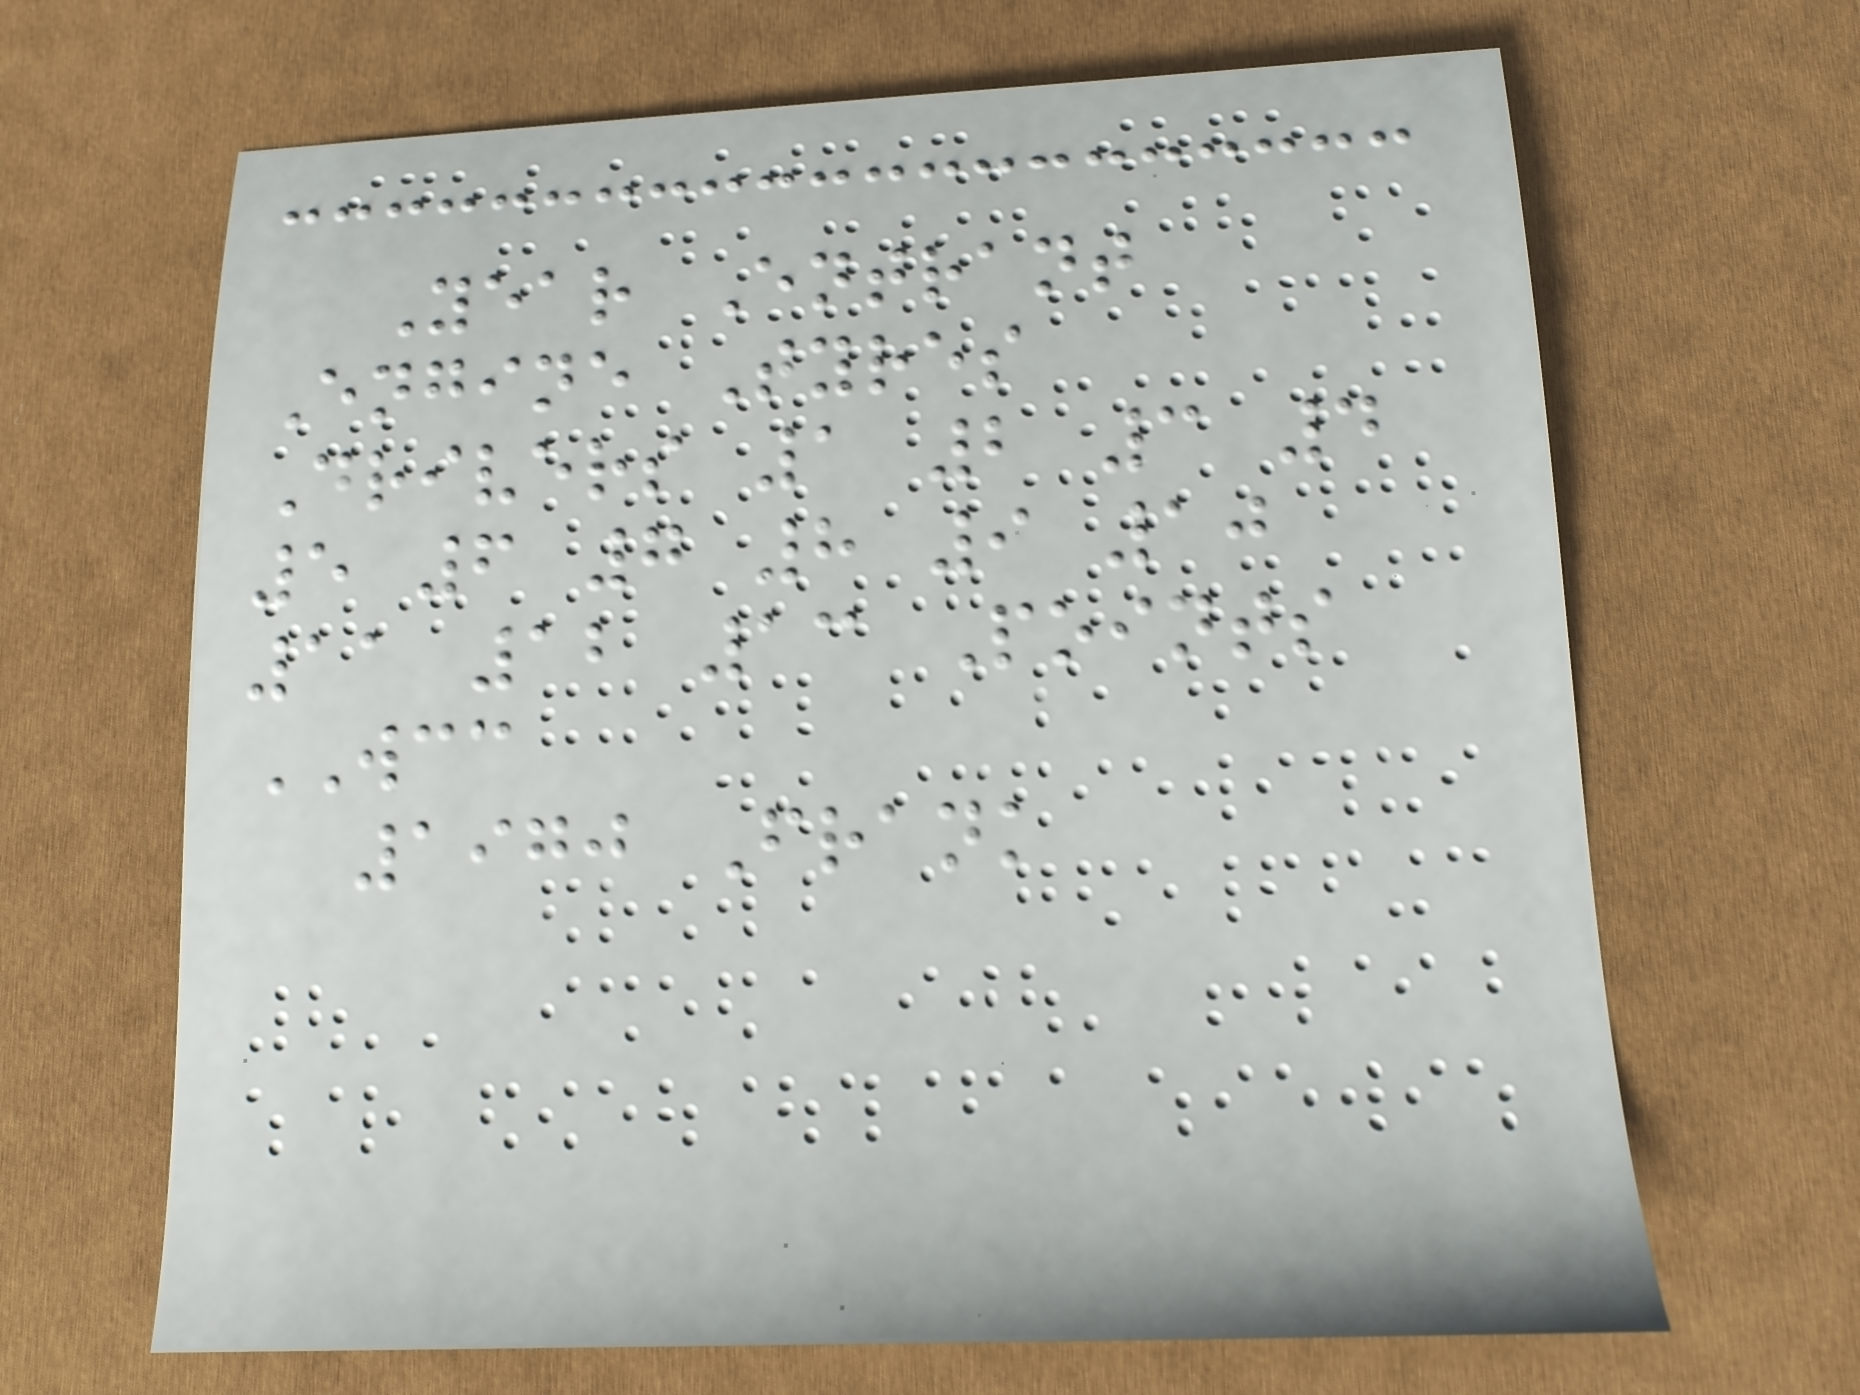Year Entrant
Engine Tyres
Drivers 1 2 3 4
5 6 7 8 9 10
11 12 13 Points
WCC
1970 Frank
